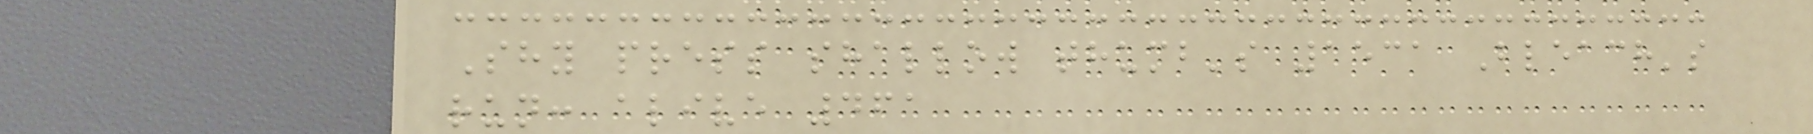Shy press shallow thumb's 1531 Bleach's
run: alive 461
